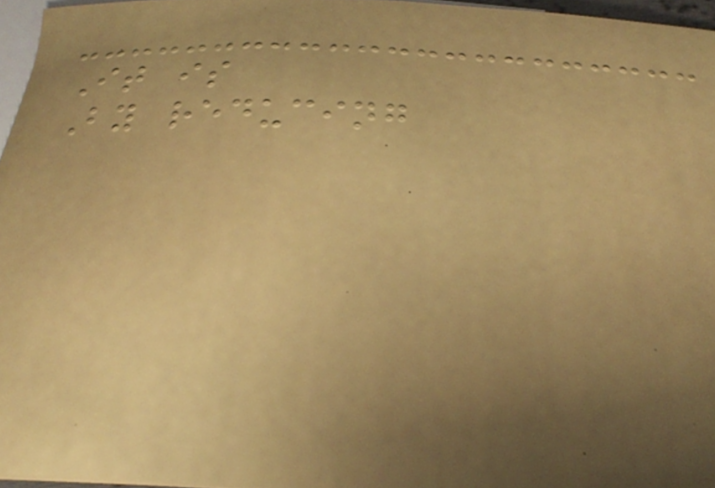It is
By reducing
